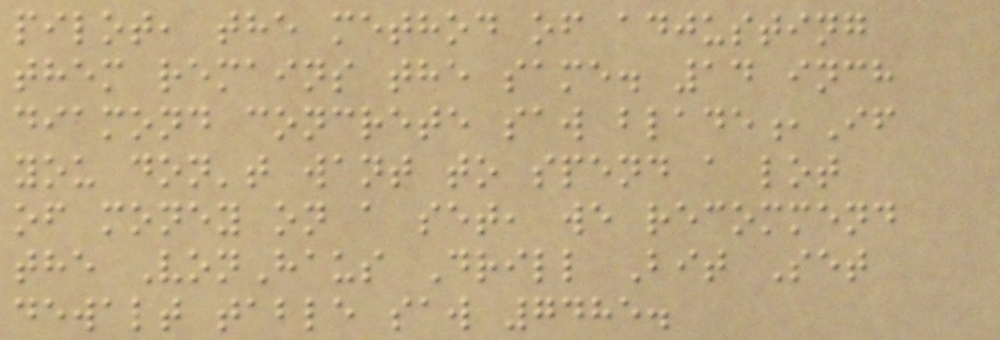pilot, the method of adjusting
them remains the same. 14 inch
diamond concrete saw blade,If
you don't want to spend a lot
of money on a set, we recommend
the VonHaus Drill Bit Set
dewalt table saw 7485.
